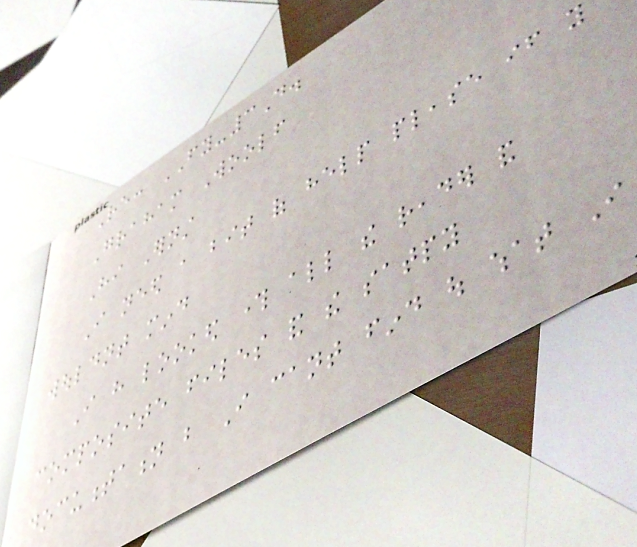Re: FY-3D.
Graham Woolf
Hi Ernst
I need a bit of help please if you
wouldnt mind
I have looked through all the reader and
composite files and the satpy
documentation but I cant find out what I
